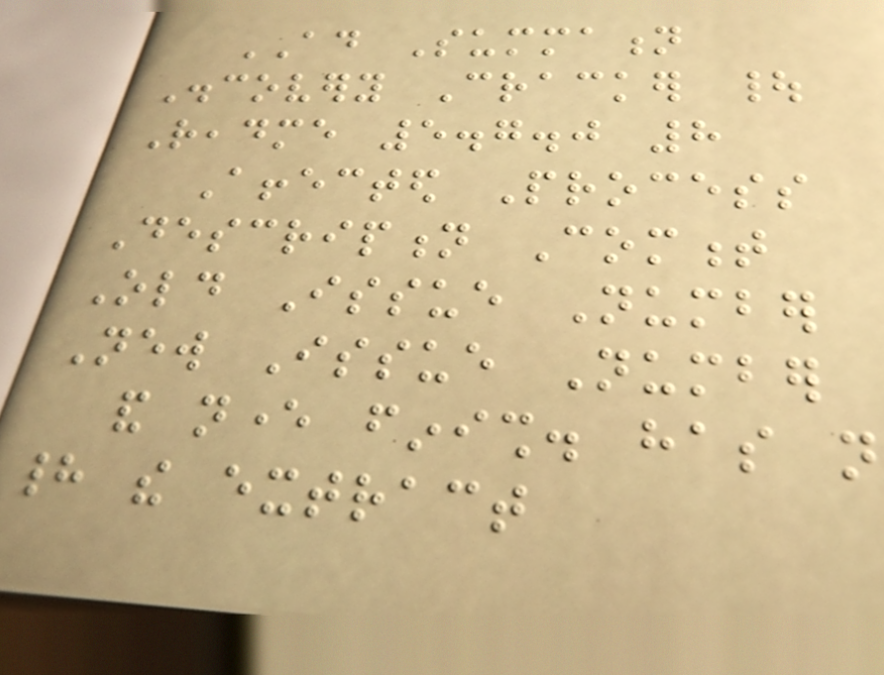AD Summation
Discovery Cracker |
Readme 5.7.0 8
Affected Process
Description Comment
Old Issue Number
New Issue Number
and never finish. has not
had the extract
